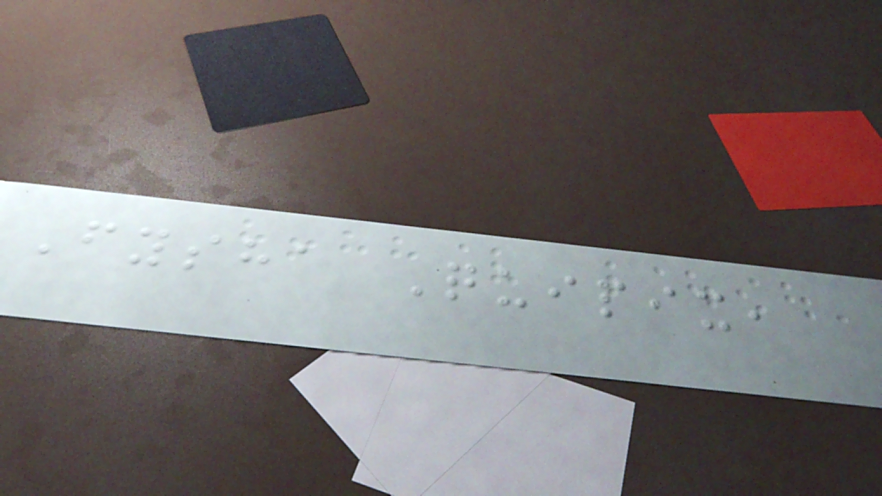Fysha Quipix,
